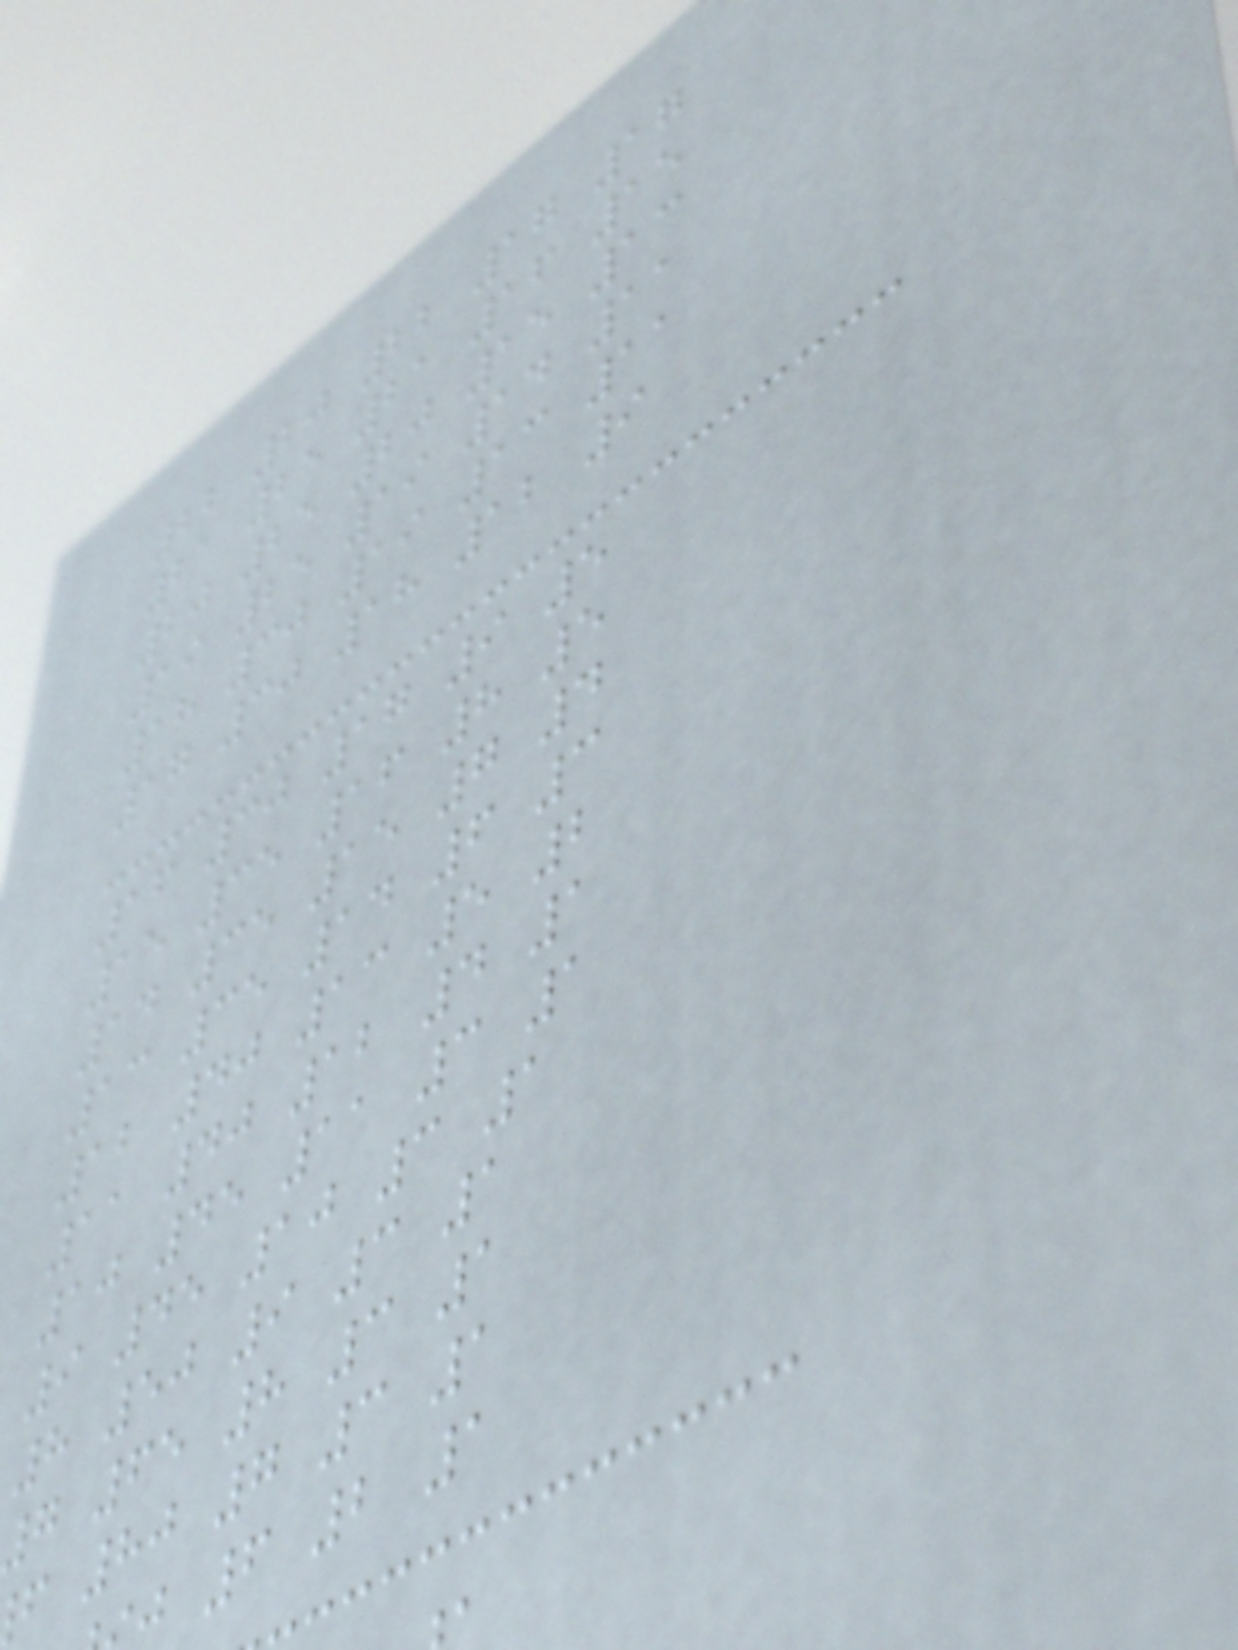22 20 22 17 17
21 25 21 16 15
20 25 20 15 13
19 25 19 14 11
18 30 19 13 11
17 30 18 12 9
16 30 17 9 5
15 35 16 8 5
14 35 15 7 4
13 35 14 6 3
12 40 13 5 2
11 40 12 4 1
10 45 11 3 1
9 45 10 3 1
8 50 9 3 1
g 65 8 3 1
f 80 7 3 1
6 2 1
